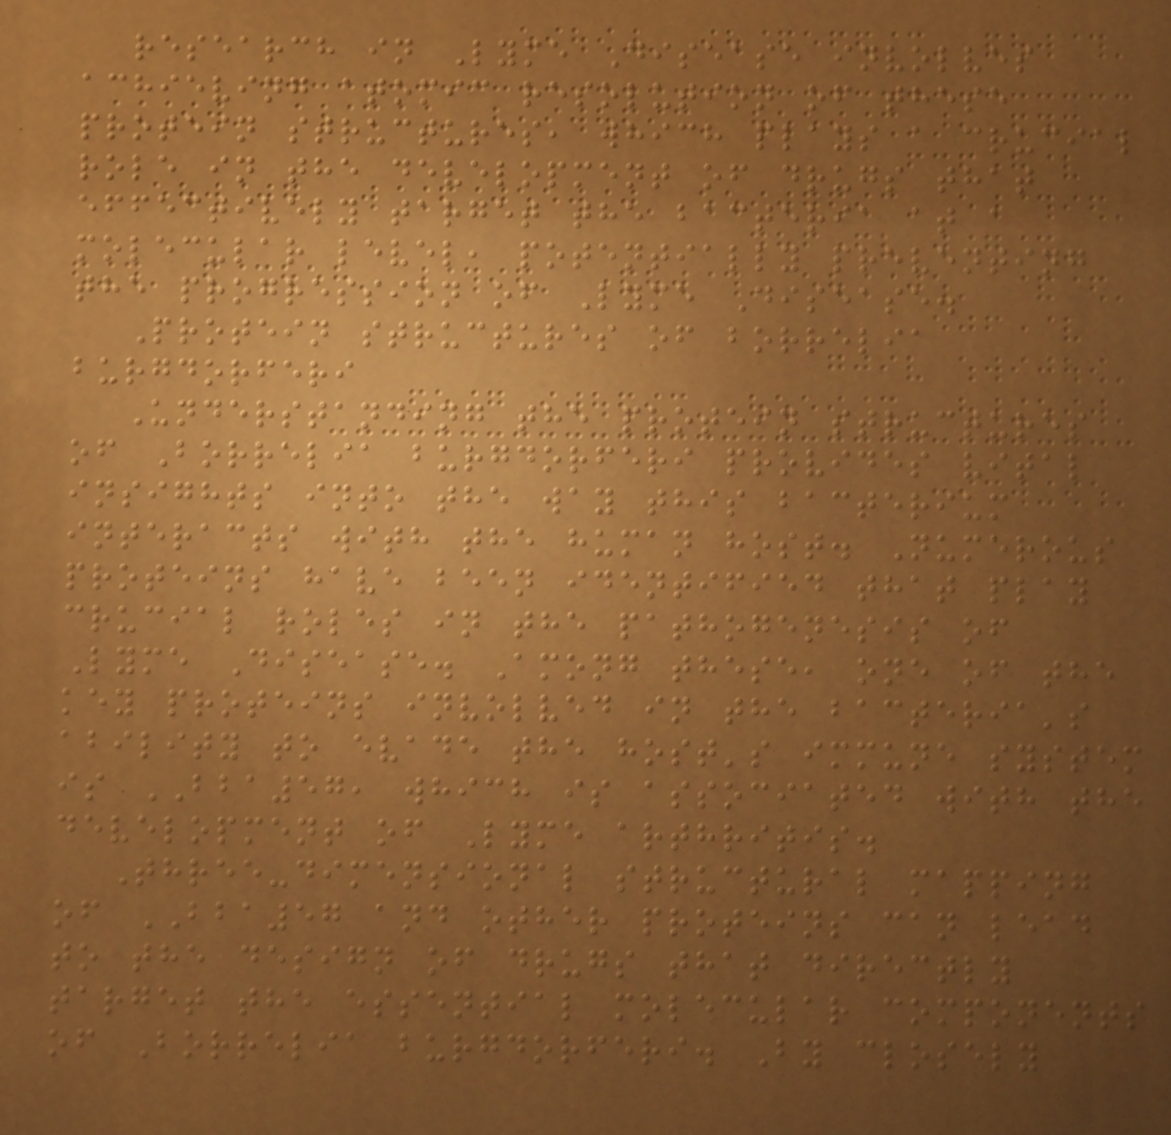research in Lyme Disease involves
achieving atomic resolution of these
protein structures, which plays a crucial
role in the development of drugs that
effectively target the bacteria at a
molecular level, potentially preventing
the progression of Lyme Disease.
Protein structures of borrelia
burgdorferi
Understanding the protein structures
of Borrelia burgdorferi provides vital
insights into the way this bacterium
interacts with the human host. Numerous
proteins have been identified that play
crucial roles in the pathogenesis of
Lyme Disease. Among these, one of the
key proteins involved in the bacteria's
ability to evade the host's immune system
is BBA57, which is associated with the
development of Lyme arthritis.
Three-dimensional structural mapping
of BBA57 and other proteins can lead
to the design of drugs that directly
target the essential molecular components
of Borrelia burgdorferi. By closely
